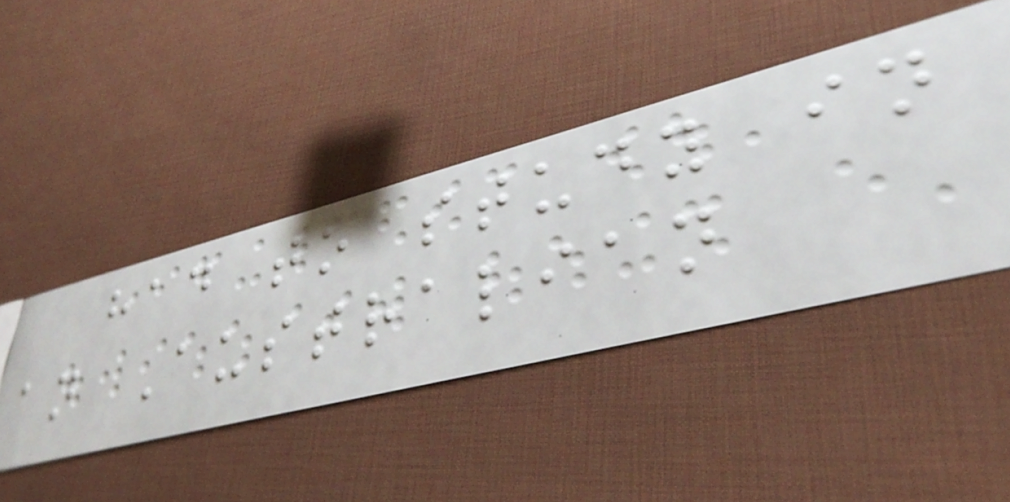had to study in
an Australian
